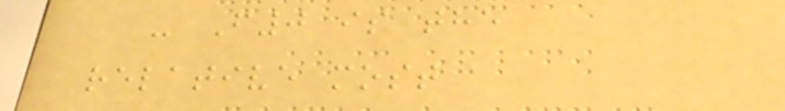- F0 is the
relative most
